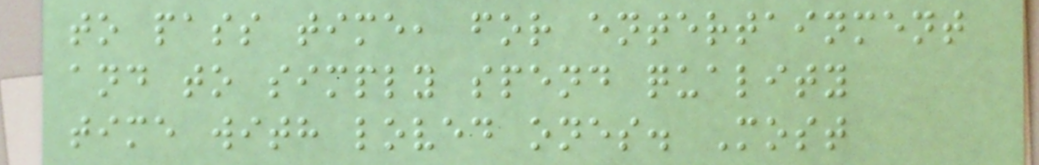to pass time, for entertainment
and to simply spend quality
time with loved ones. Most
